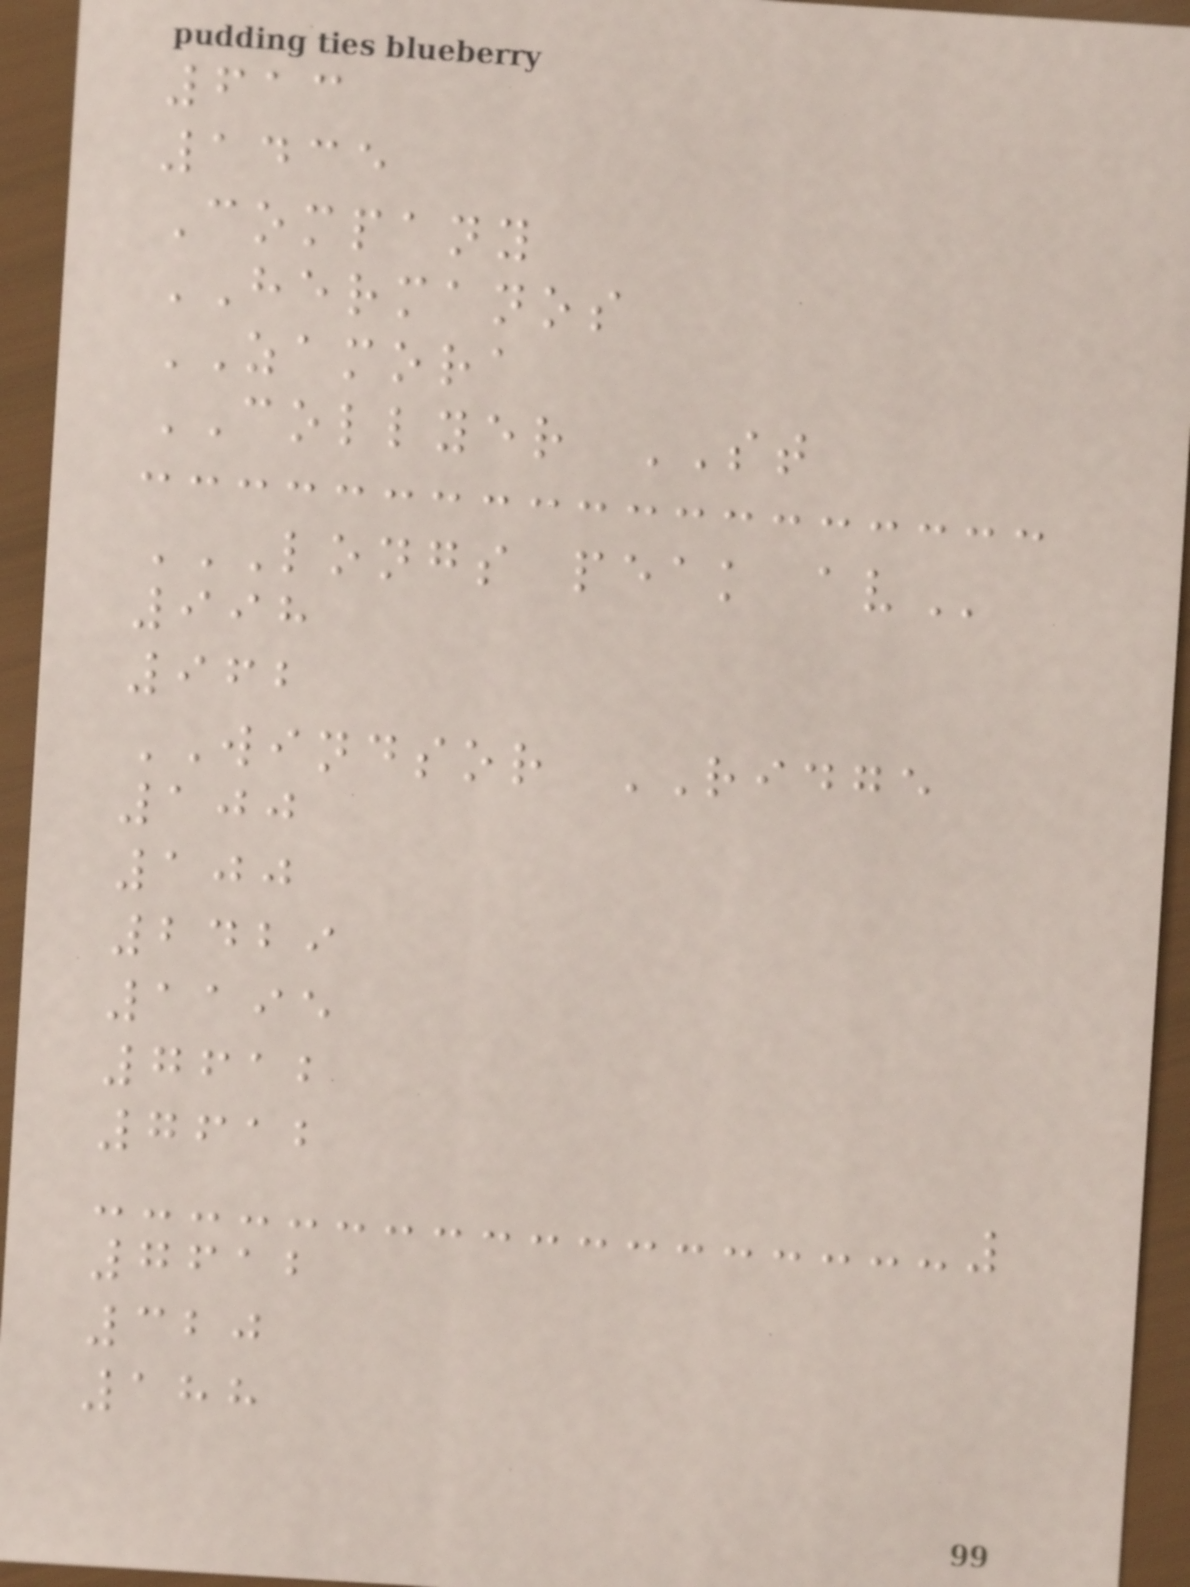613
1435
Company
HERMANOS
ZAMORA
COLLYER ST
LONGS PEAK AV
998
962
WINDSOR RIDGE
100
100
2429
1195
7612
7612
7612
320
188
